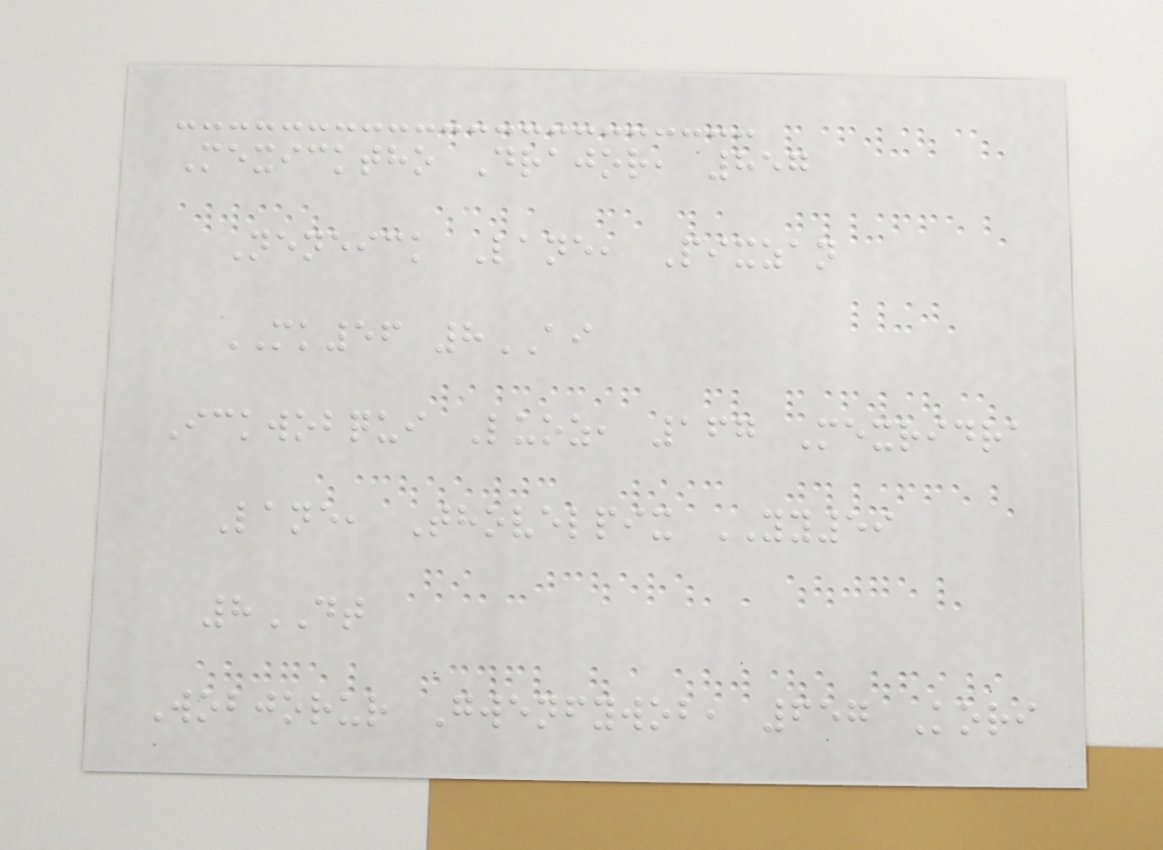Mexicktho Drajor, 857
Neneick Lane, Pixzan
MK56 8AI
Ickwobqui Luoz, 167 Mexridra
Lane, Thovelpix YY59
8DT
Wobjorur Gwenfywob, 657 Kori
